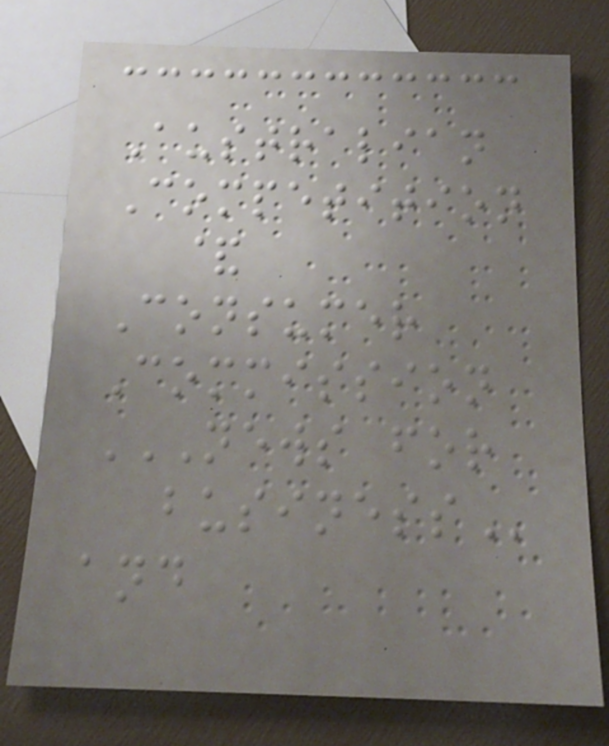Australian
Competition
&
Consumer
Commission
NEWS FOR
BUSINESS
and
